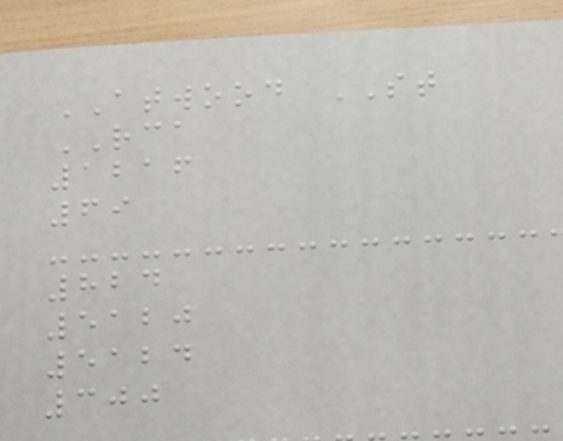ATWOOD ST
RCA
1216
69
824
5120
5124
300
